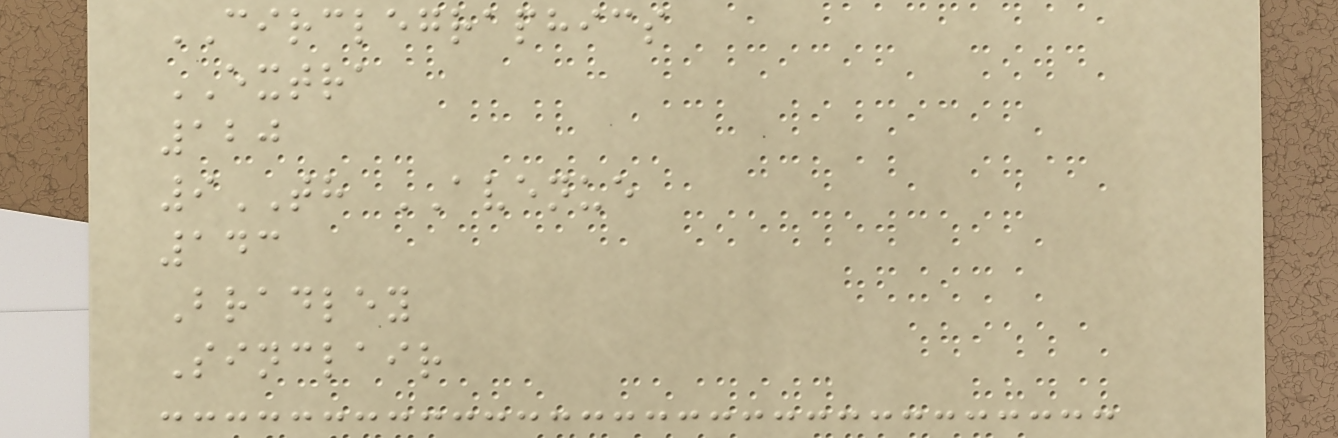CIRCLEGRAPHICS
EXTRA
120
9TH AVENUE
143
Bradley
Sinclair
